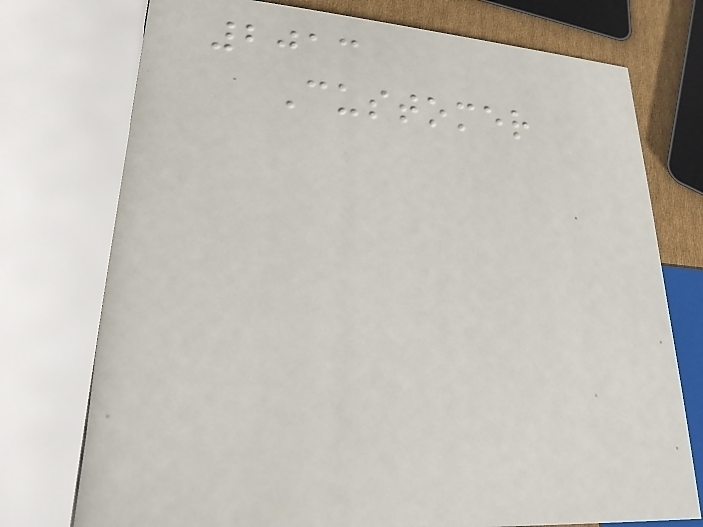2013
Customer
